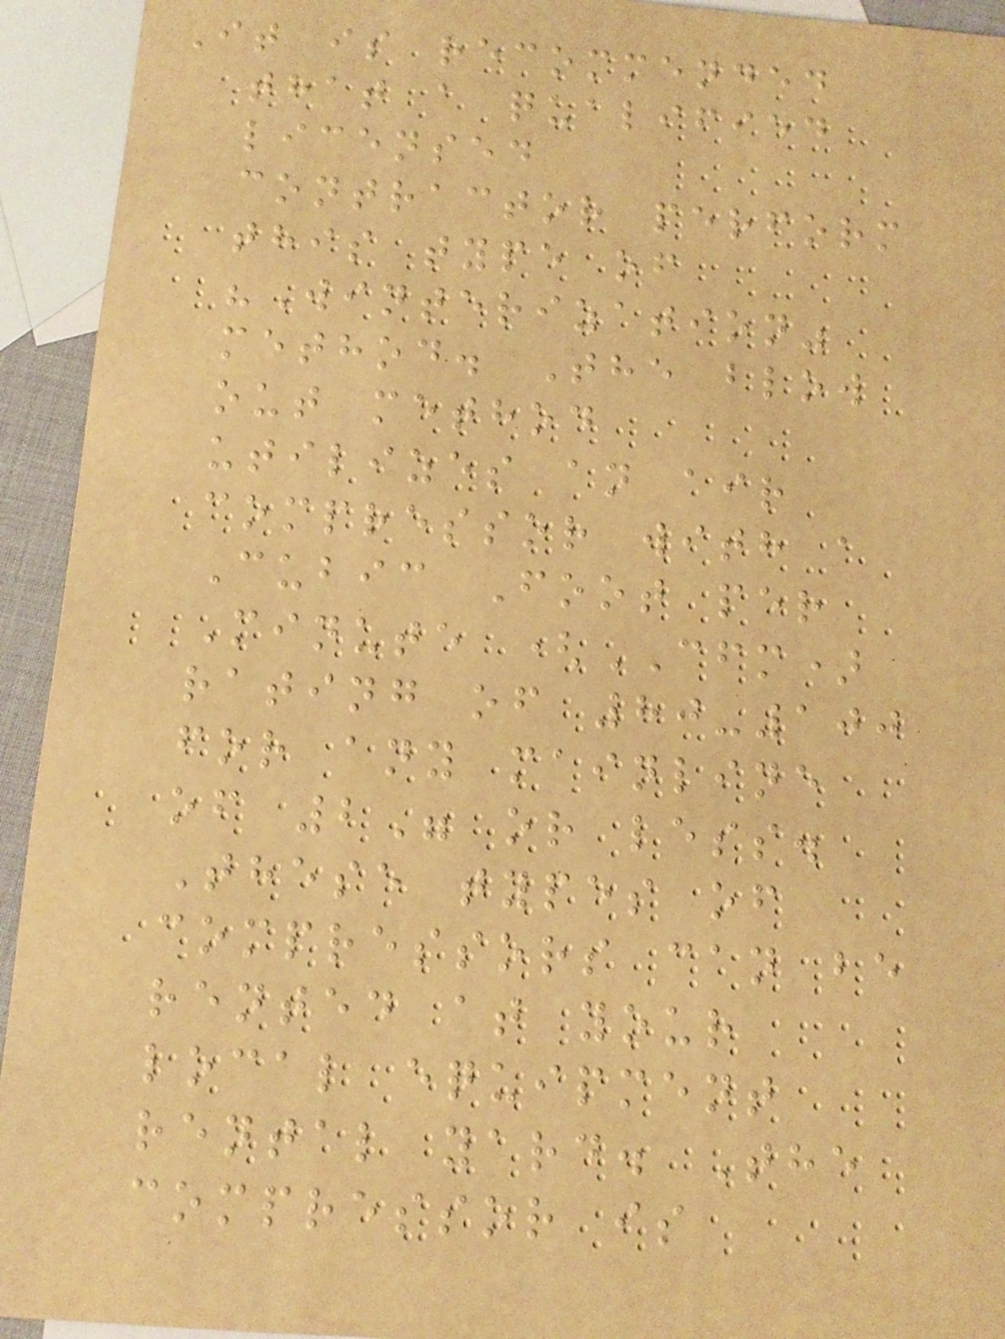It is recommended
that a qualified
licensed
contractor perform
this type of
"Winterization"
method. The blow
out method
utilizes an air
compressor with a
Cubic Foot per
Minute (CFM)
rating of 80-100
for any mainline
of 2" or less.
These types of
compressors can be
rented at your
local equipment
rental yard. The
compressor is
